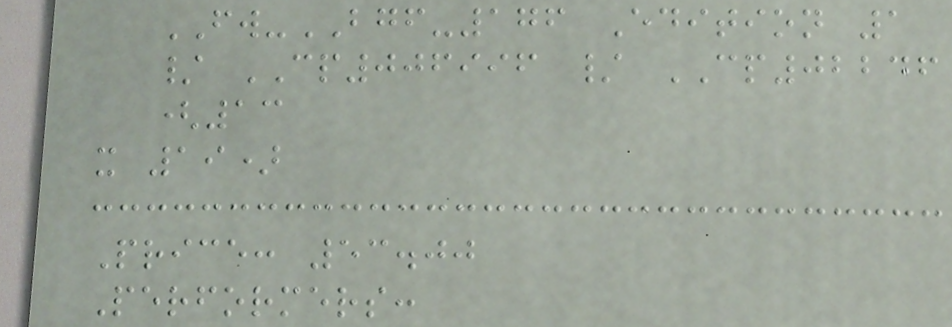FW-BGF-176 Edition 1
/ CP006996 / CP02246
(13
x 19)
Price: 53.00
Performers:
